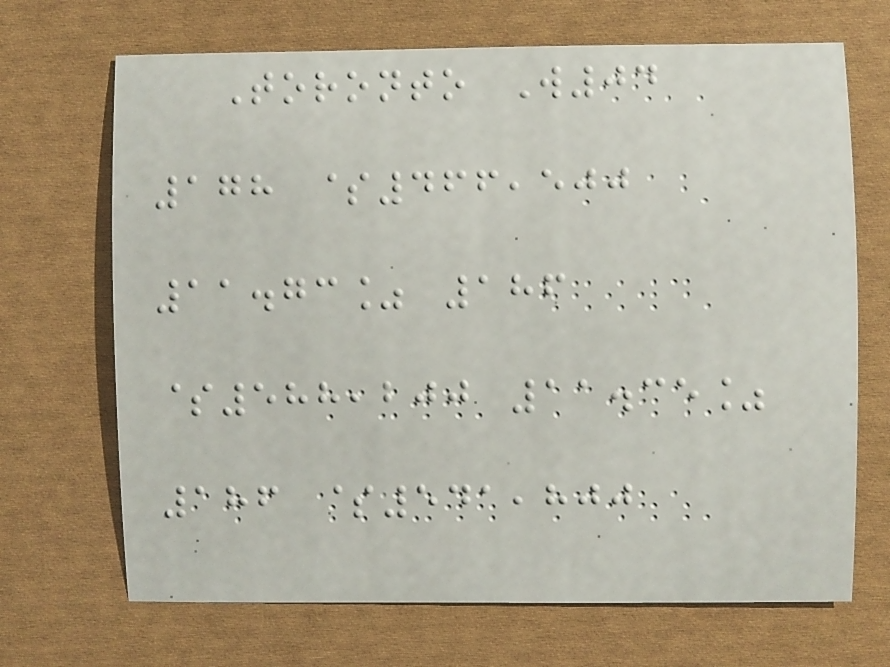Toronto W04
178 $466,500
11.73% 186
$588,200 11.35%
186 $541,800
